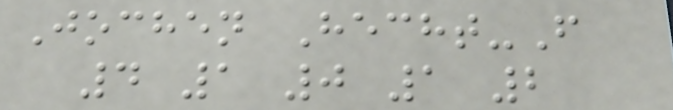Jochen Hecht-F
4 1 0 1 2
